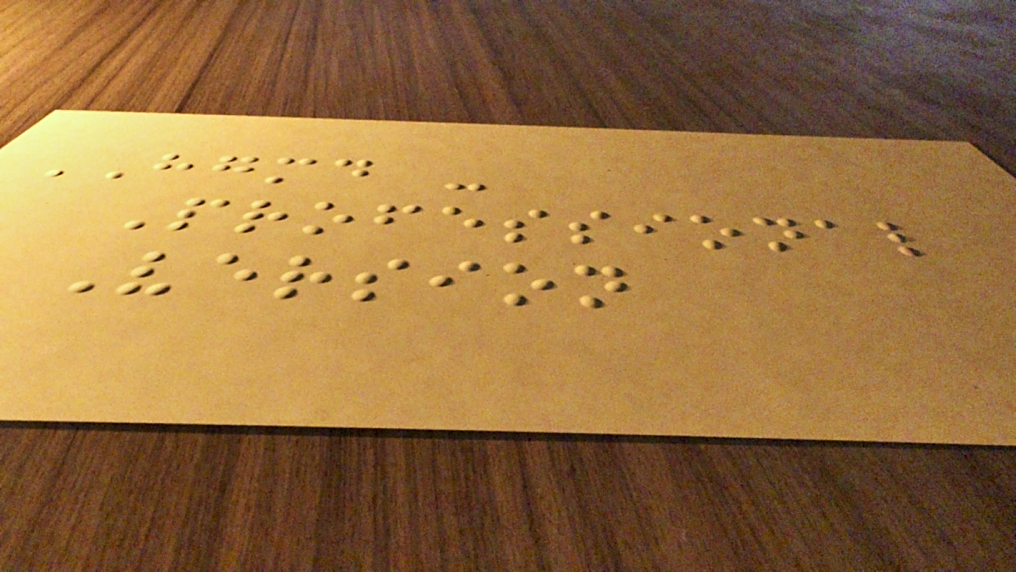HGMD -
Professional
Version
